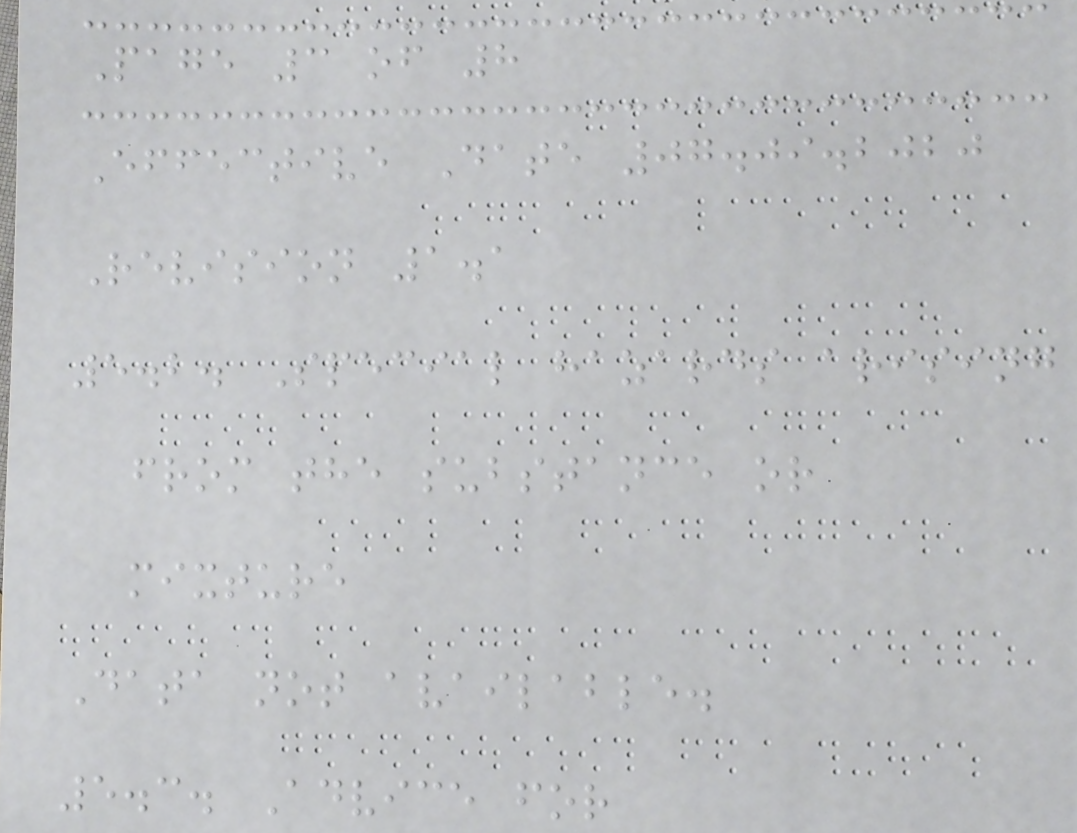Page 3 of 8
Effective Date 07.09.2020
Revision 1.1
5.2. Special hazards arising
from the substance or
mixture
Data not available.
5.3. Advice for
